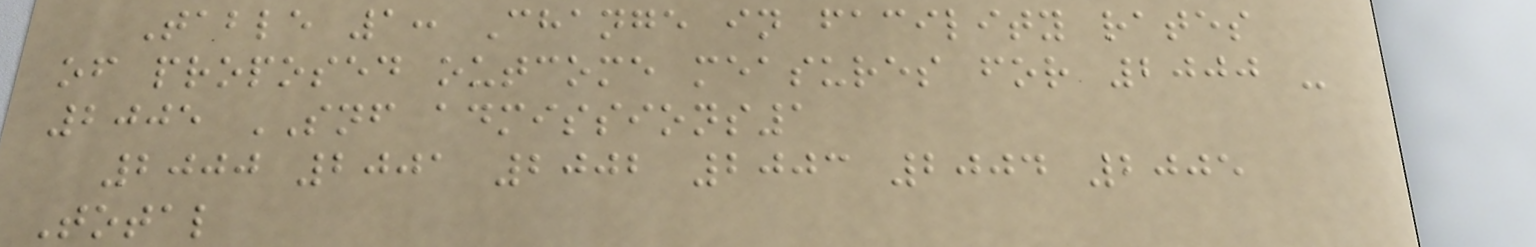Table 1: Change in facility rates
of proposed outcome measures for 2000 -
2005 SNF admissions1
2000 2001 2002 2003 2004 2005
Total
